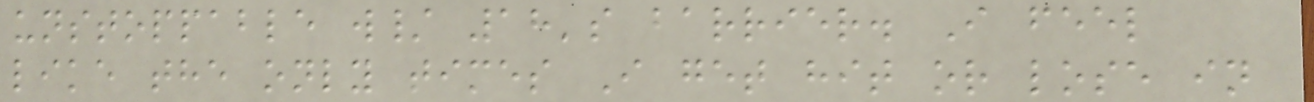unstoppable w/ 18's barrier. I feel
like the only times I get hit or lose in
